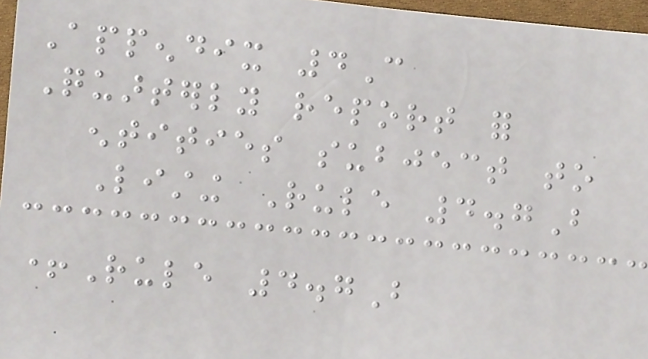Appendix 4C
Quarterly report for
entities subject to
Listing Rule 4.7B
+Rule 4.7B
